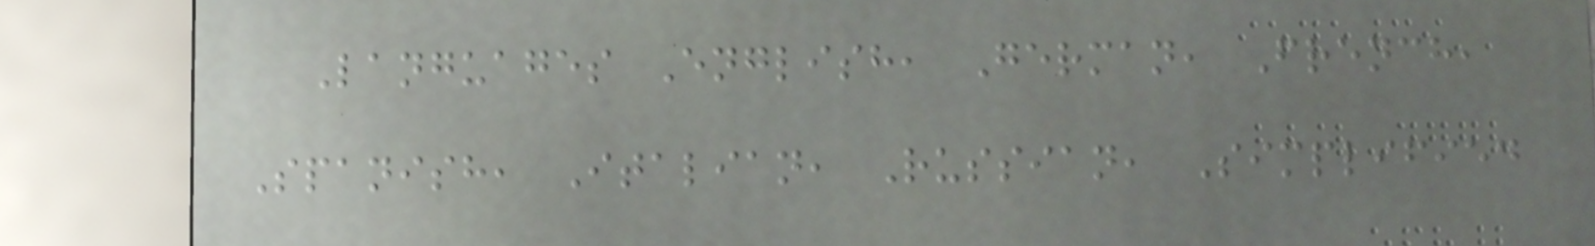Languages English, German, French,
Spanish, Italian, Russian, Simplified
